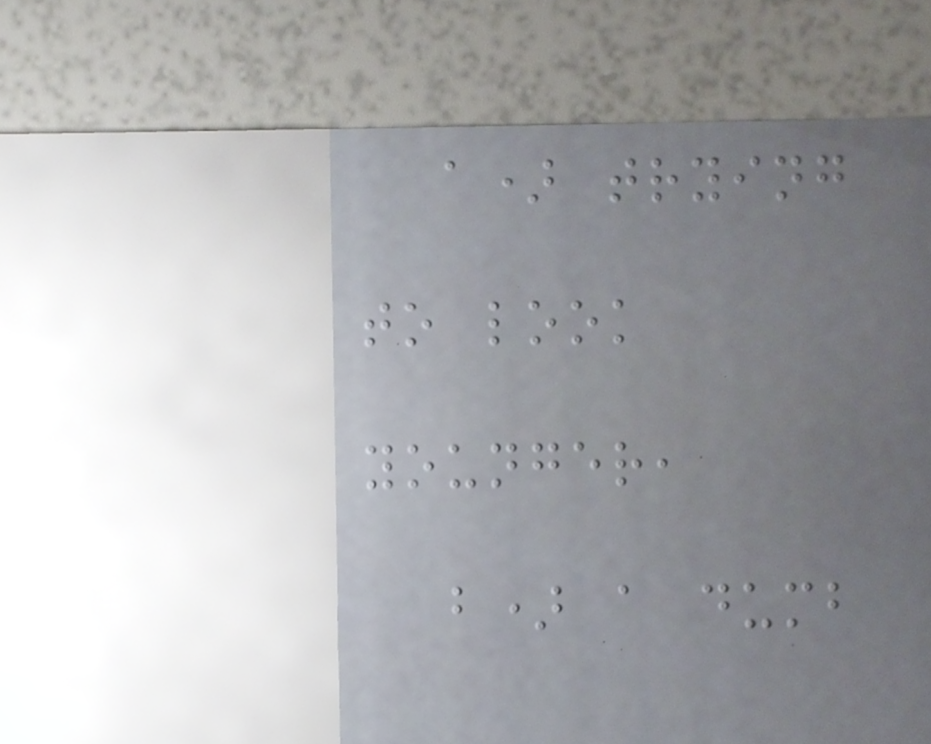a) trying
to look
younger,
b) a dumb
